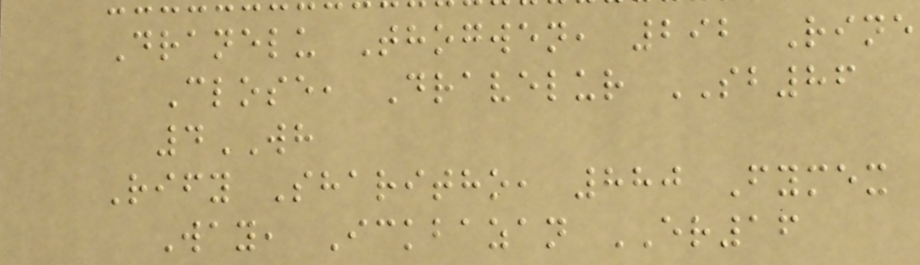Dranelu Thogwen, 292 Rine
Close, Dravelur SB86
4WH
Rify Sharitho, 880 Fymex
Way, Ickbazan ER16
